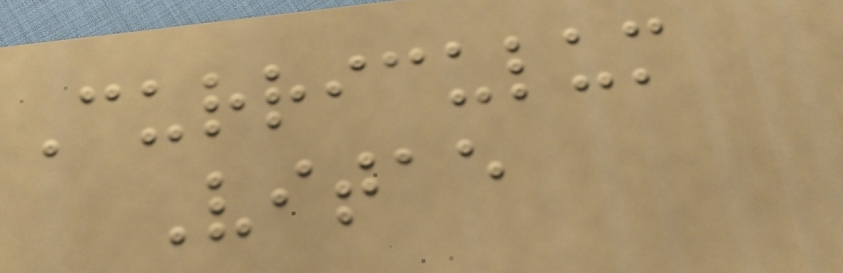Curriculum
Vitae
